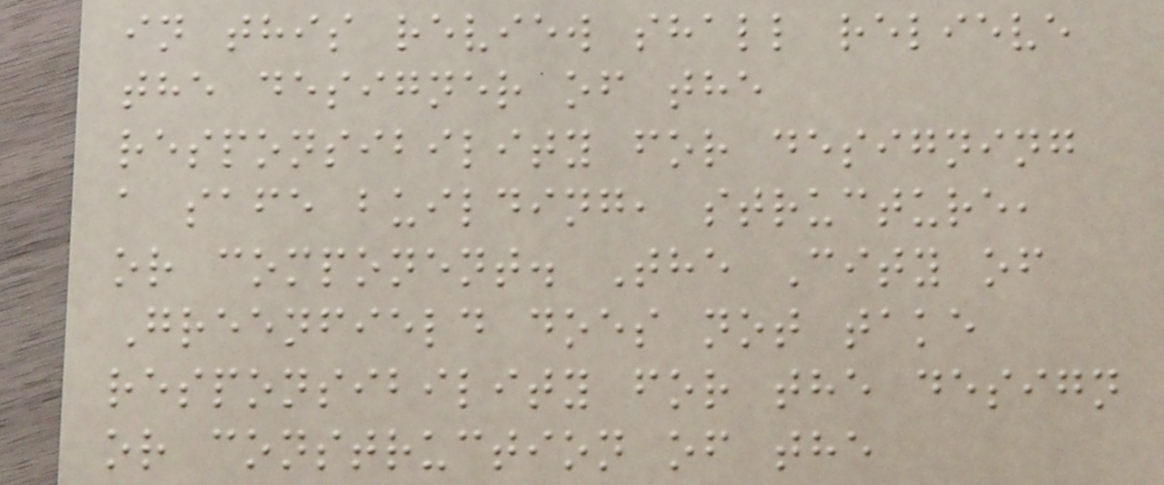in this review shall relieve
the designer of the
responsibility for designing
a safe building, structure,
or component. The City of
Greenfield does not take
responsibility for the design
or construction of the
